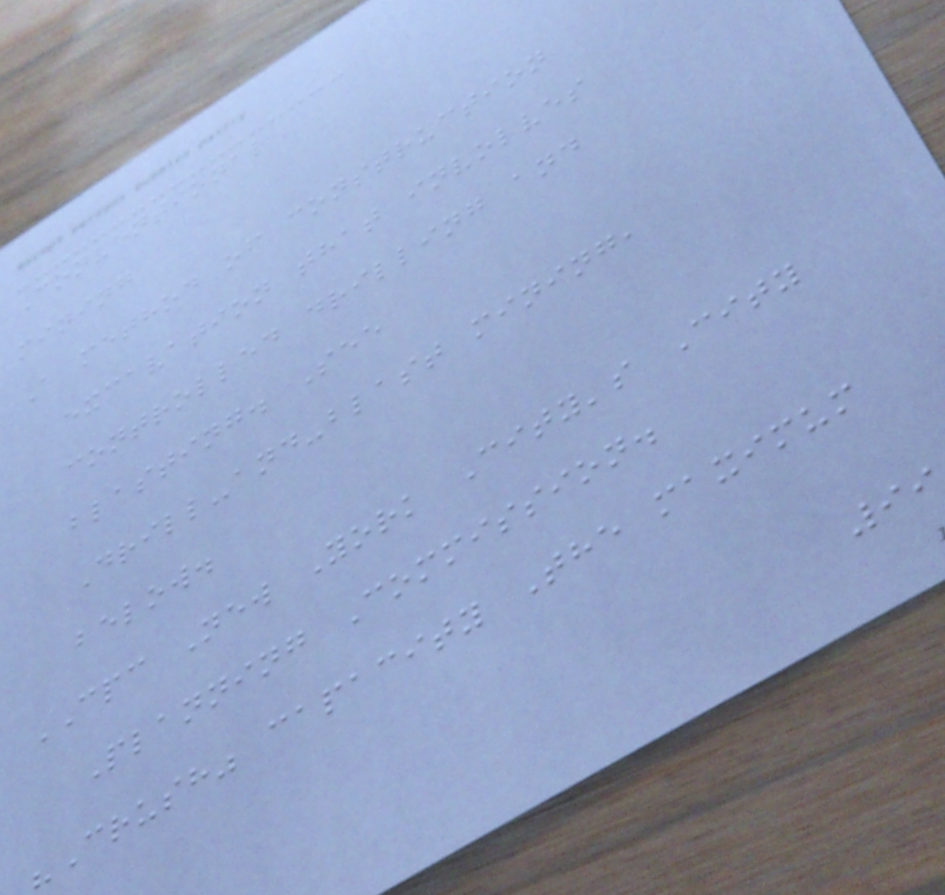Conventional
mining
A method of construction
excavation that involves
controlled drilling and
blasting. See
Drill-and-blast mining,
below.
CPC New York City's City
Planning Commission.
"Crush" capacity The maximum
99
